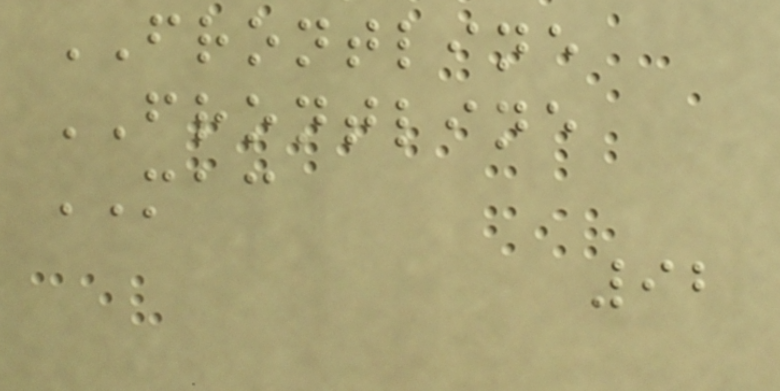FRONTLINE
FRONTLINE
MAC
92
